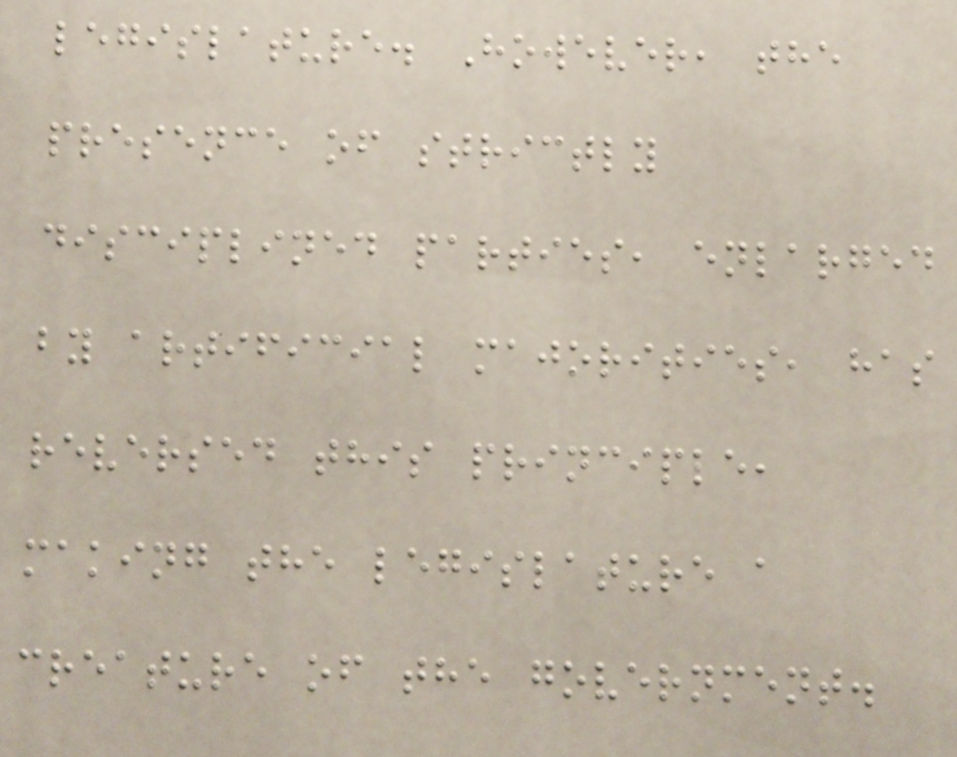legislature. However, the
presence of strictly
disciplined parties, enlarged
by artificial majorities, has
reversed this principle,
making the legislature a
creature of the government.
